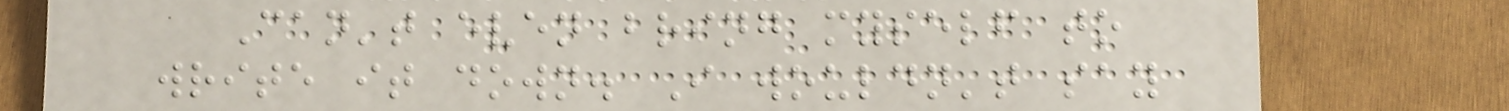Can't even bring myself to
write it down. I wouldn't say
